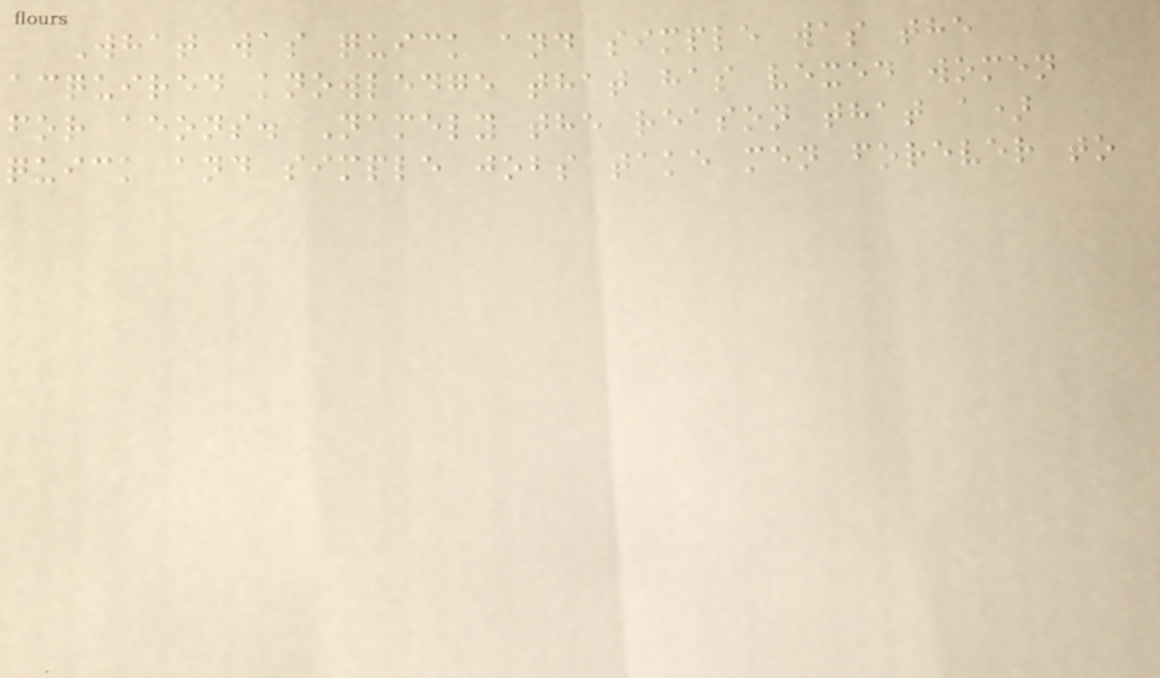What was quick and simple was the
acquired knowledge that has vexed women
for aeons. Namely the reason that a)
quick and simple jobs take men forever to
